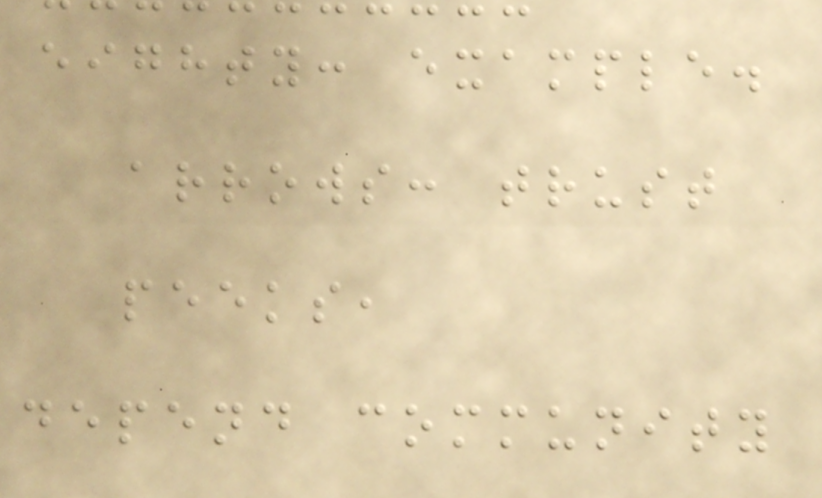eighty: example.
arrows: trust
peeks,
depend community
